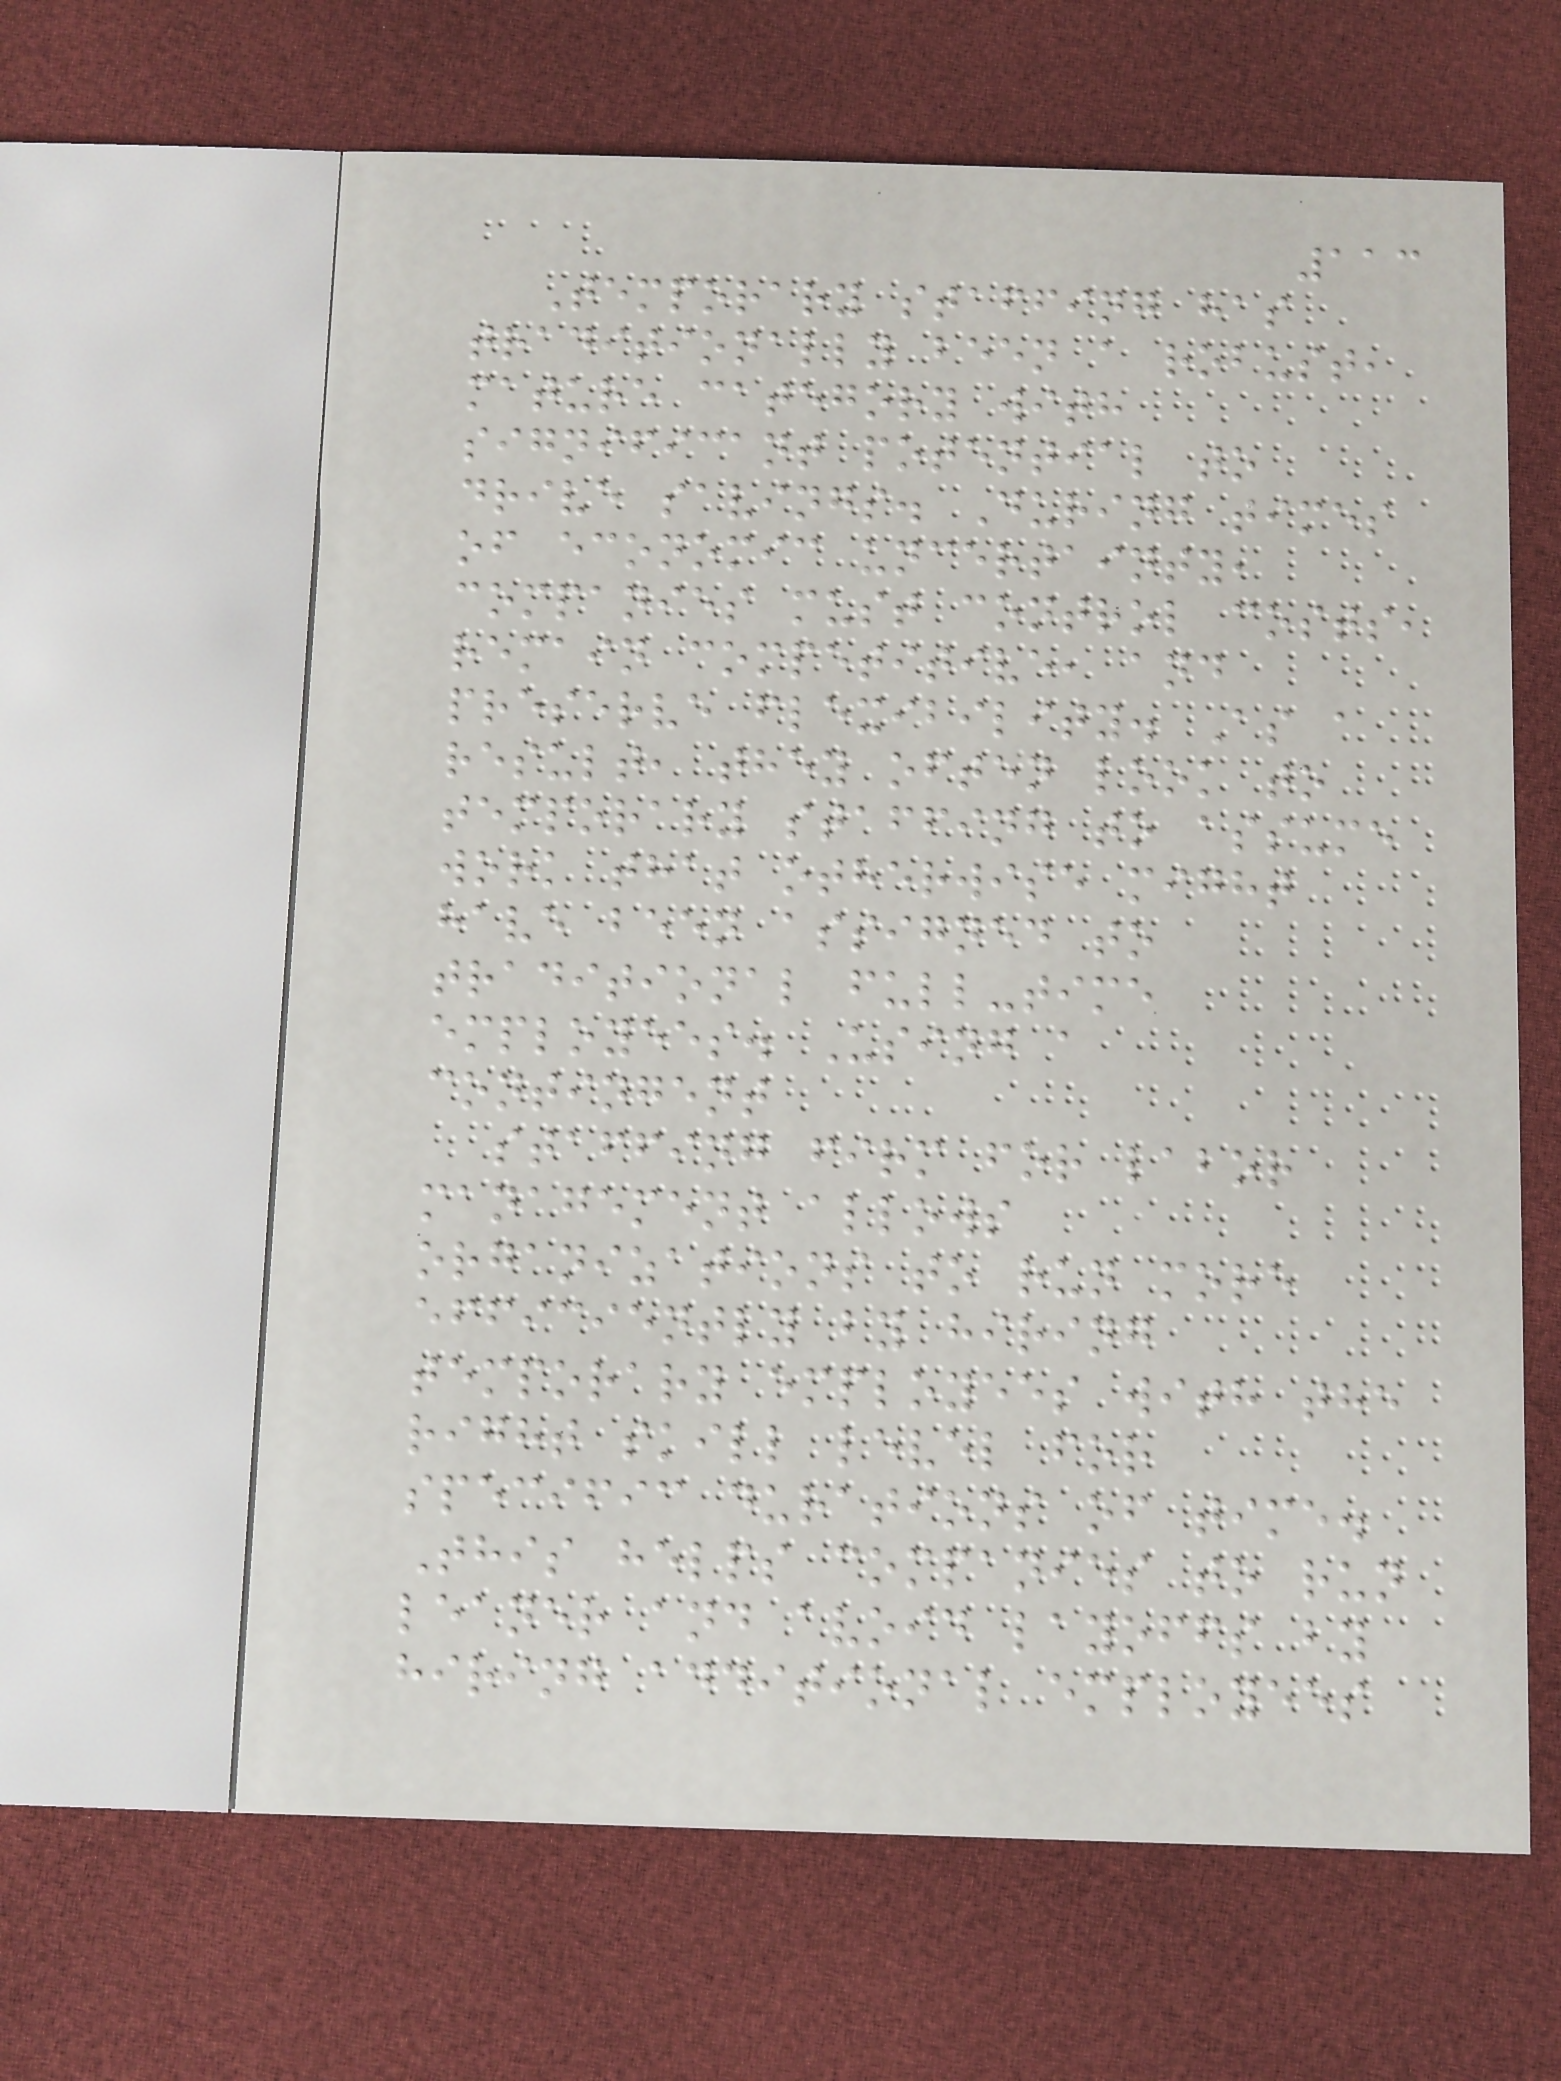113
Temporary staffing has
traditionally been a robust,
mature category with
significant potential to
drive savings. During times
of economic uncertainty,
companies must control costs,
remain competitive, and
preserve flexibility. As a
result, they often look to
temporary staffing to assume
work that otherwise might
have been assigned to
traditional full-time
employees. Using a
contingent
staffing firm for labor
management allows
organizations to run more
efficiently by hiring
temporary employees with the
right skill level for
specific durations of time.
This helps companies to run
leaner and avoid layoffs by
hiring additional employees
